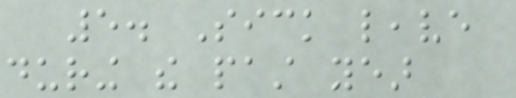5. Sick leave
during the past year
